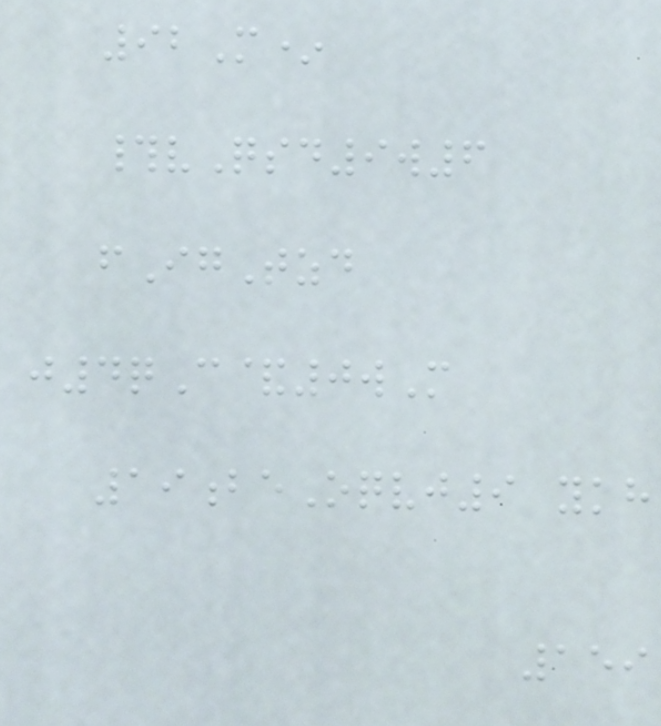92M*
#vQsd9w6
fIgTzd
j4qC&0wM
19beOqvj9 ykh
159
